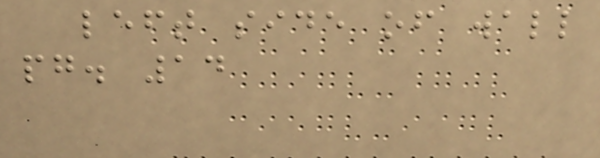left side of wall
pg. 14
